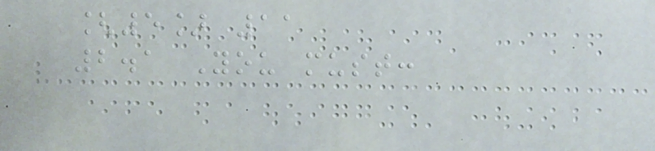[5] 11
2.1 You must:
